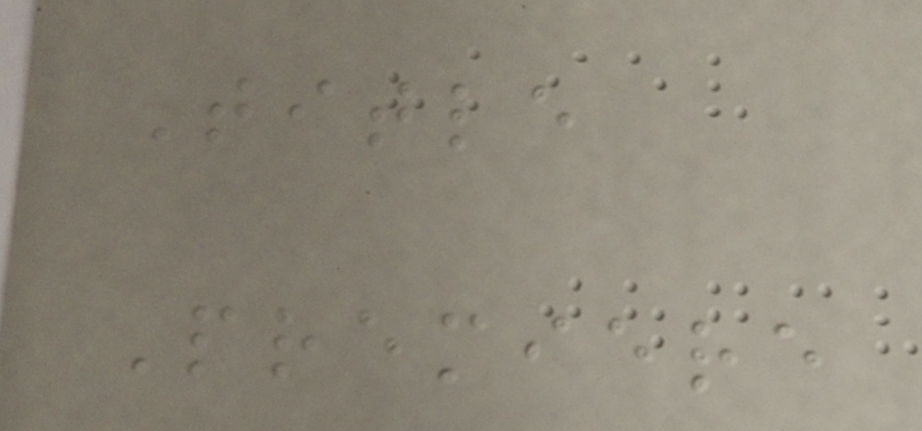Title
Premiere
